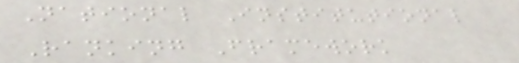National Institutional
Ranking Framework
